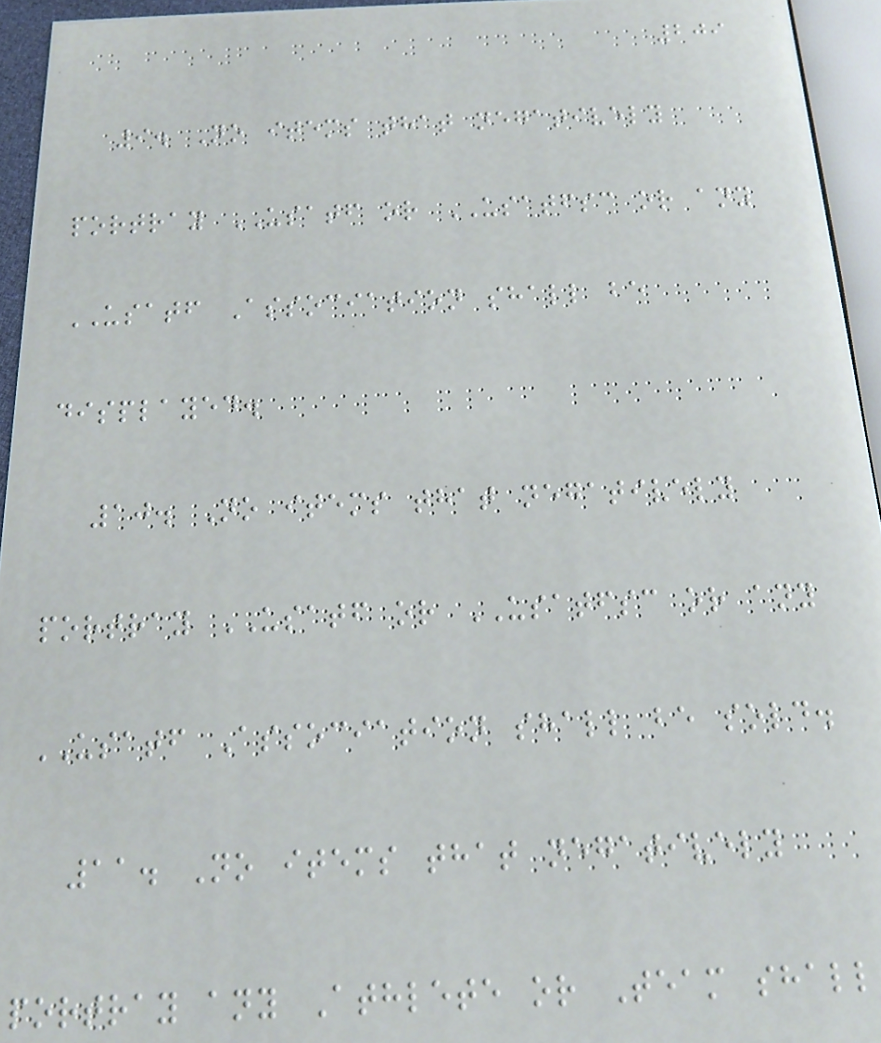209
9. No items that negatively
portray USATF or USATFSC or any
USATF Association shall be
displayed.
10. No items that negatively
portray USATF or USATFSC or any
USATF Association shall be sold.
11. No items that negatively
portray any Athlete or Team shall
